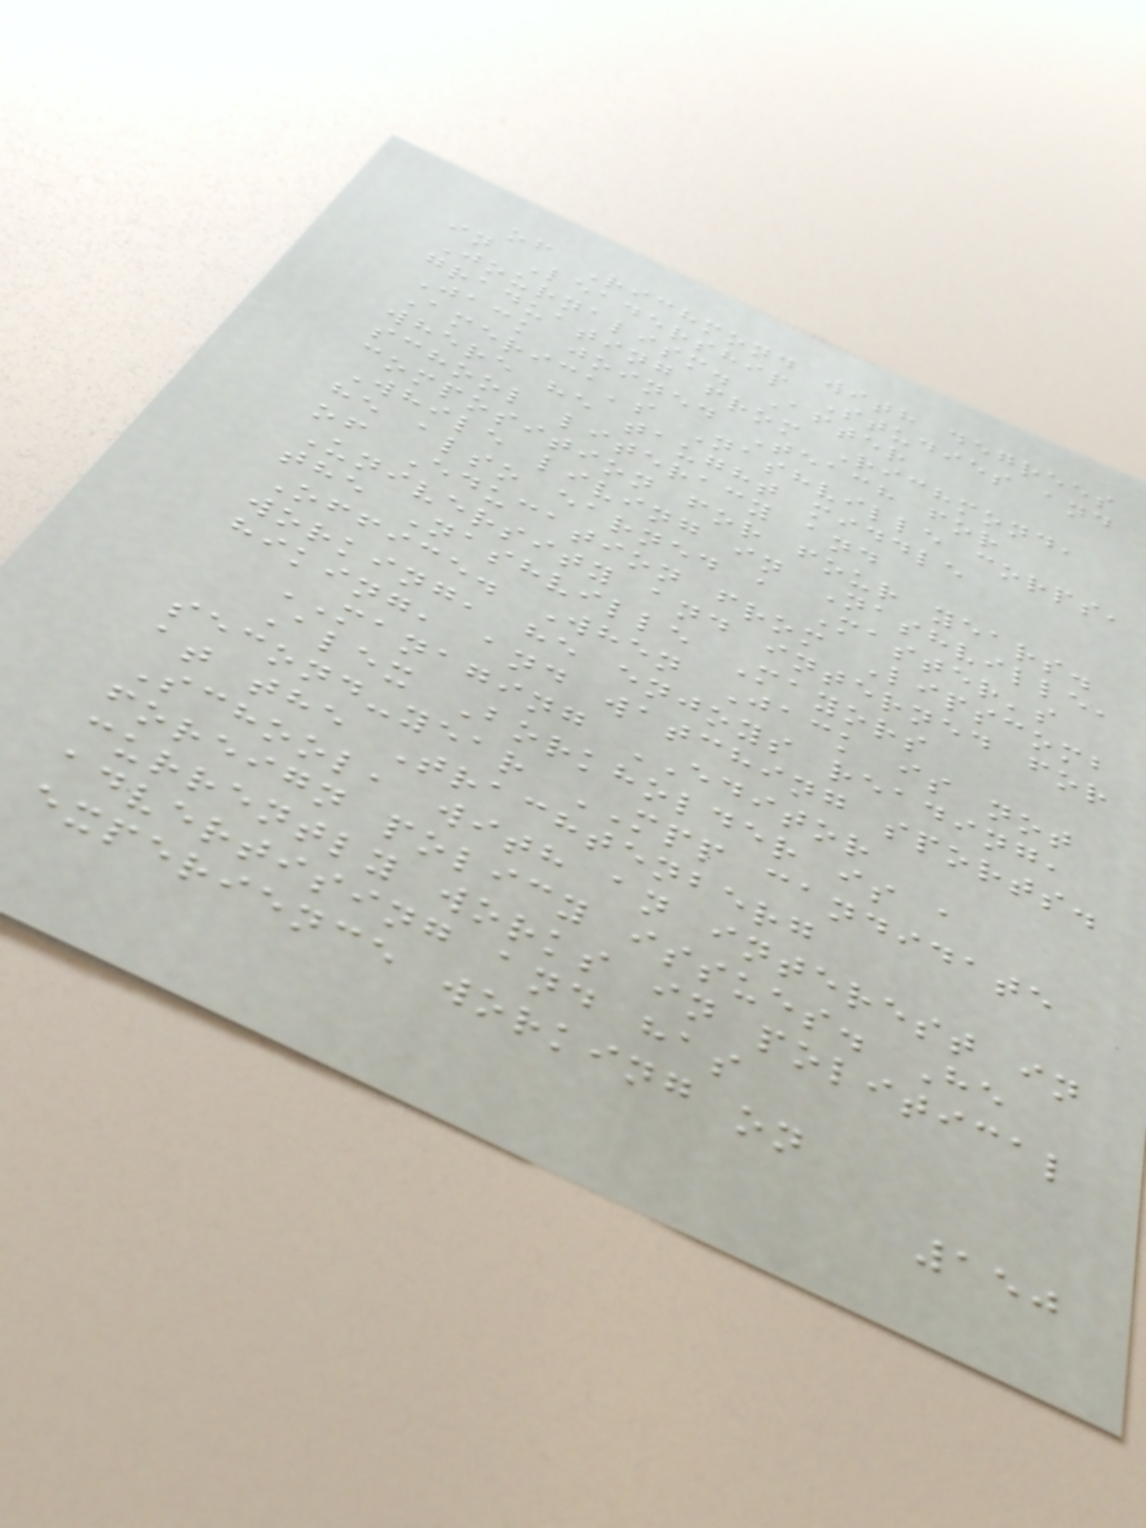of Richmond with degrees
in Leadership Studies and
Journalism. After
graduating from Richmond,
Jack joined Teach for
America's Nashville corps,
where he taught middle
school literacy and
composition for four years.
While living in Nashville,
he also earned a Master's
of Education from Lipscomb
University and interned for
the Nashville Mayors
Office. When Jack is not
working, he enjoys reading,
hiking, and watching sports.
MANAGING EDITOR
Alex Borkholder is a
second-year MPP candidate
at the Trachtenberg
School, with an interest in
foreign policy issues. He
currently works in political
advertising and has
experience working on
150
